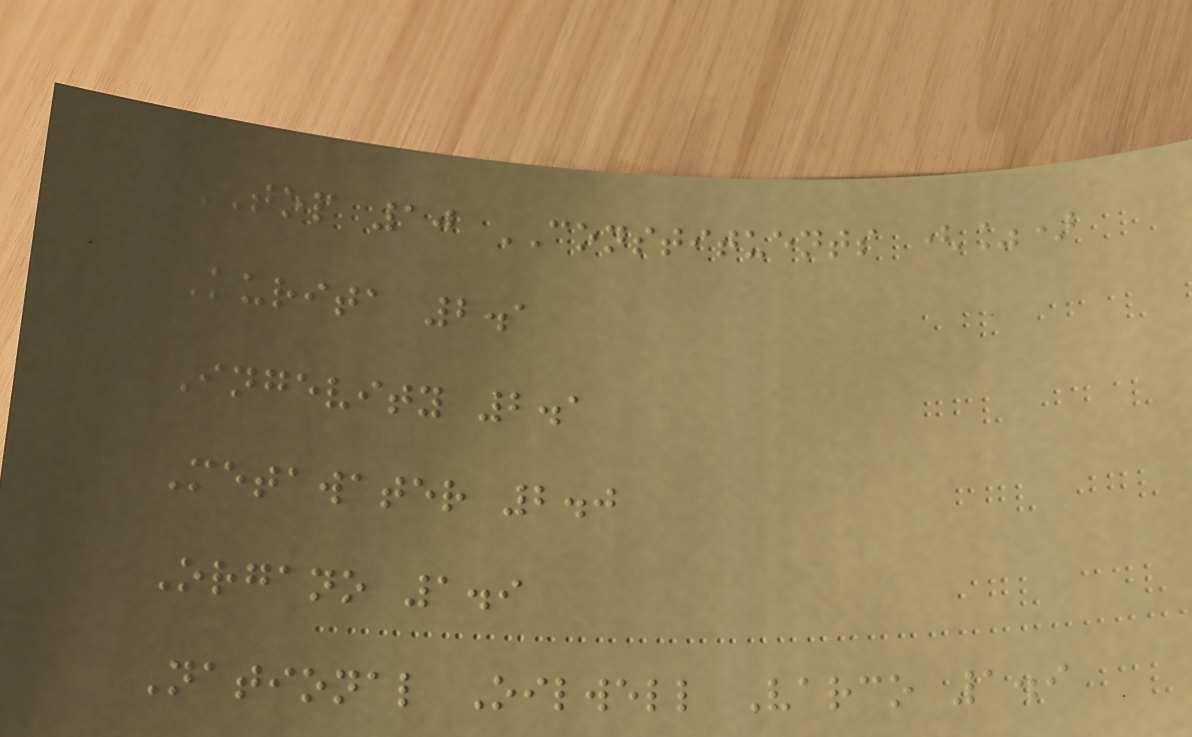TOP 10 CONSTITUENTS (%)
Kurita 2.1
Ingevity 2.1
Metawater 2.0
Organo 1.9
National Oilwell Varco 1.9
